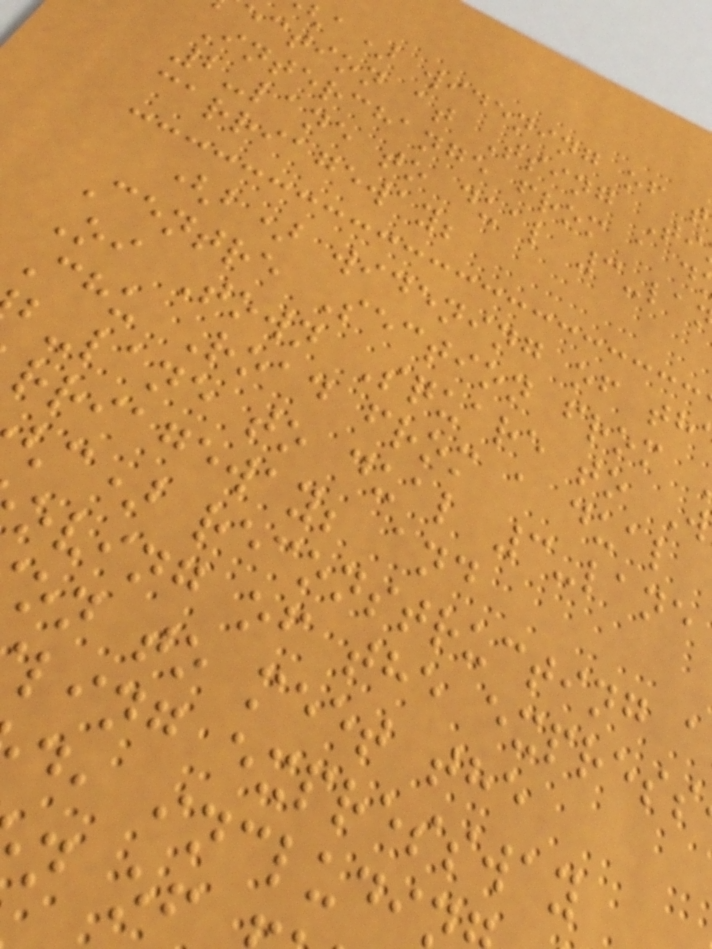a) widening of t
ection at Tsing Ti
Interchange from a d
2-lane to dual 3-la
carriageway;
(b) widening of th
Centre Section from
Oi Town Square to W
Chu Road from a dual
b-lane to dual 3-lane
rriageway; and
c) reconstructing a
oving of the express
on to meet the
ling expressway
d, includi
